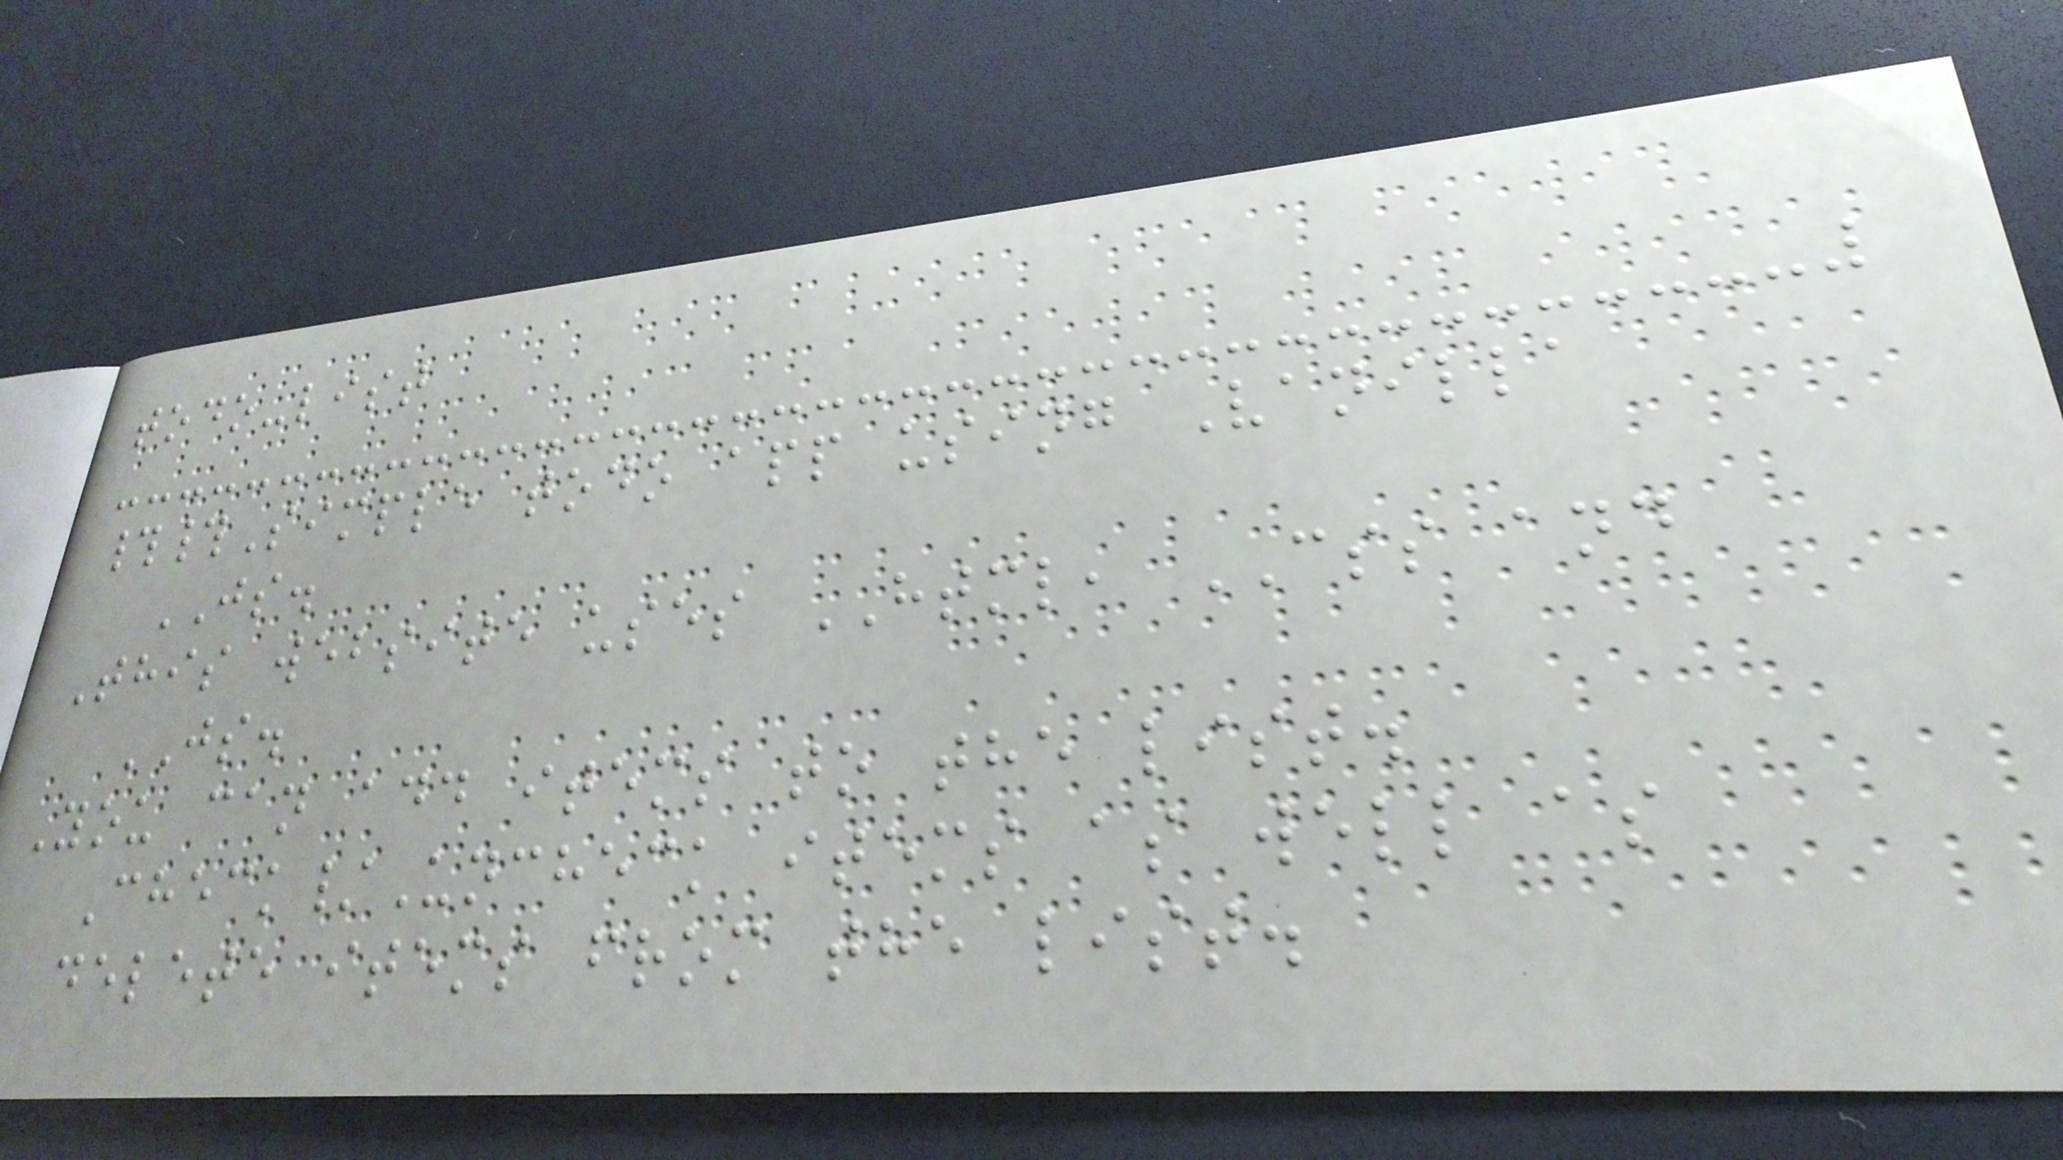todo-list
##Simple todo app using Vanilla
JS.
This website uses HTML, CSS and
JS.
You can add items to the list.
Check/Uncheck items as well as
delete items from the list.
